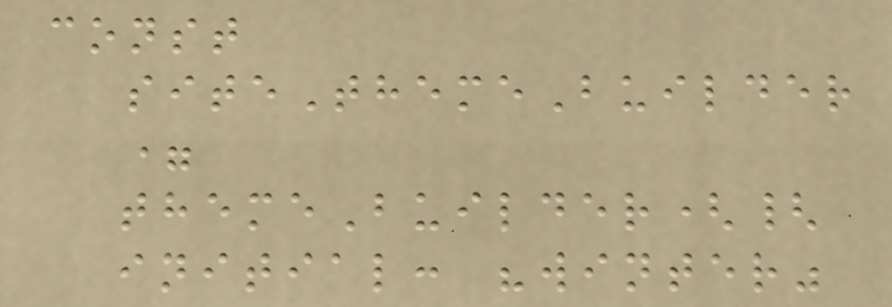const
siteThemeBuilder
=
themeBuilder({
initial: "winter"
